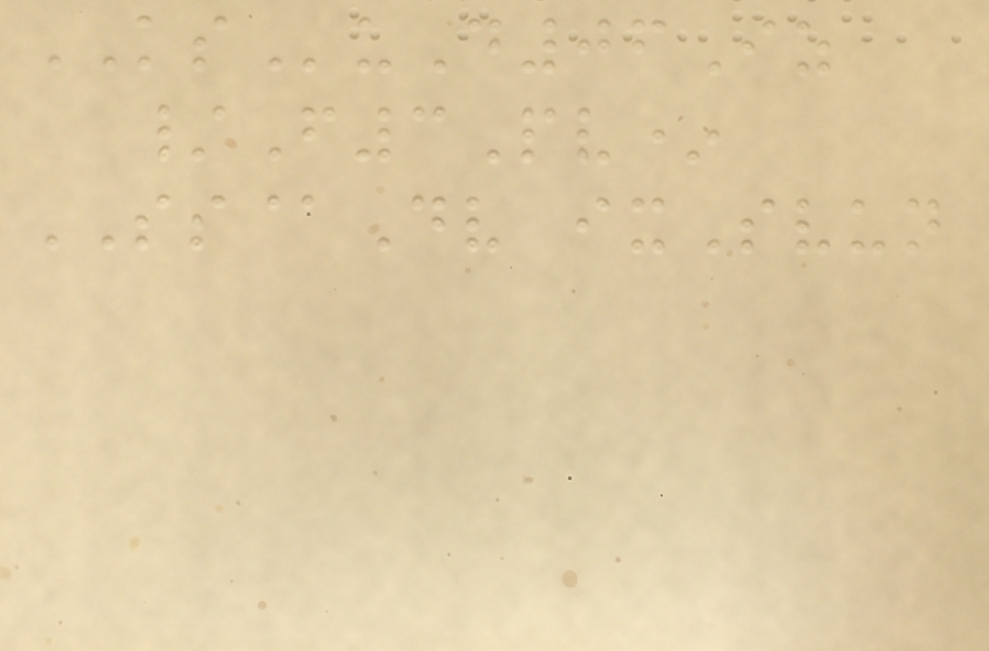KSuD06Iz
/F3Pv*
SS@Dv ixSvun
